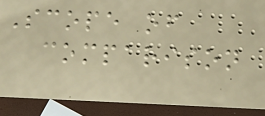Scope of
comparison
